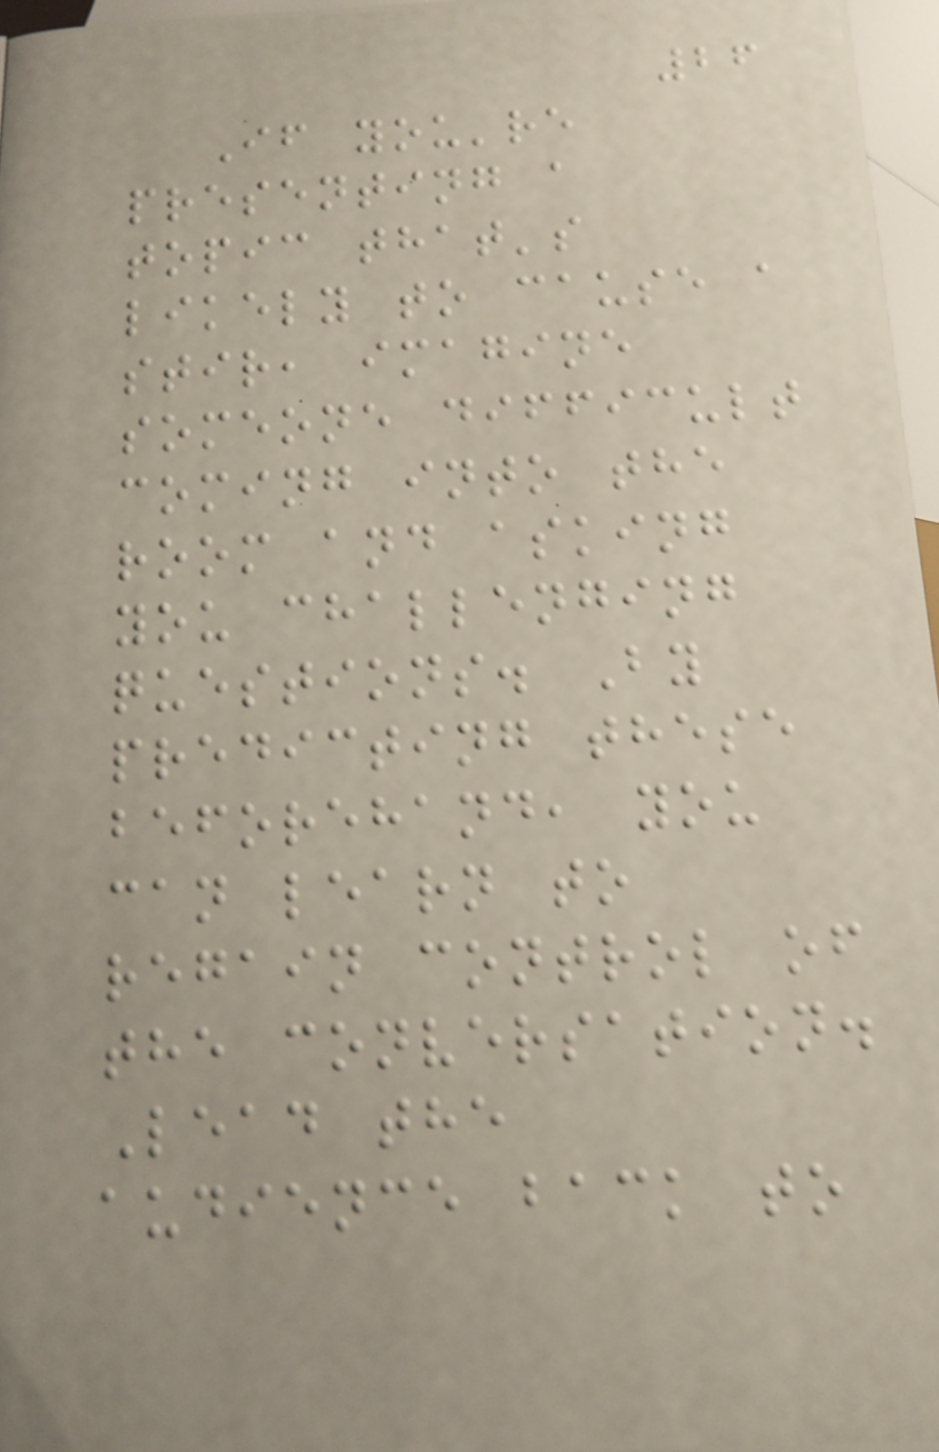26
If you're
presenting a
topic that's
likely to cause a
stir, imagine
someone difficult
coming into the
room and asking
you challenging
questions. By
predicting these
beforehand, you
can learn to
regain control of
the conversation.
Lead the
audience back to
